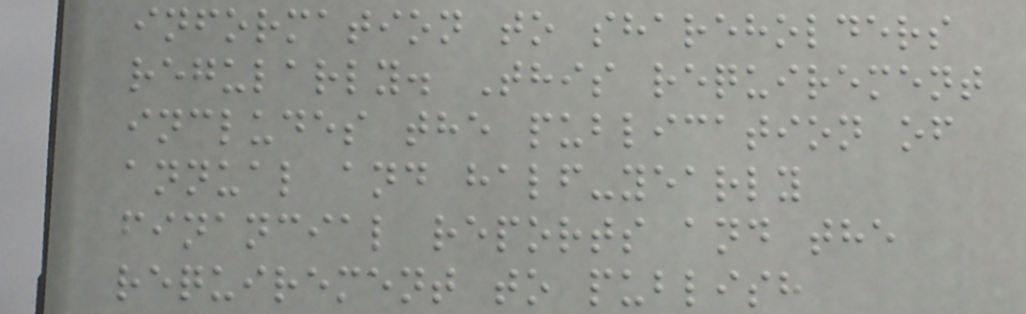information to shareholders
regularly. This requirement
includes the publication of
annual and half-yearly
financial reports and the
requirement to publish
